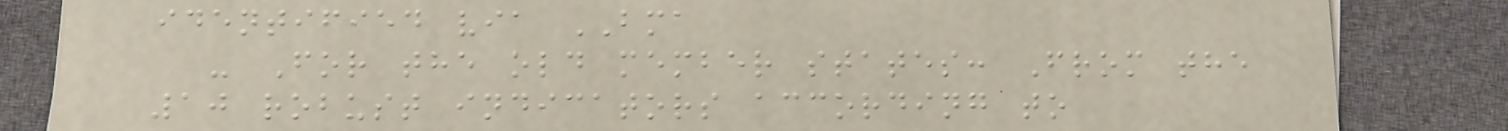identified via BMA
- For the old member states: From the
10 robust indicators according to
